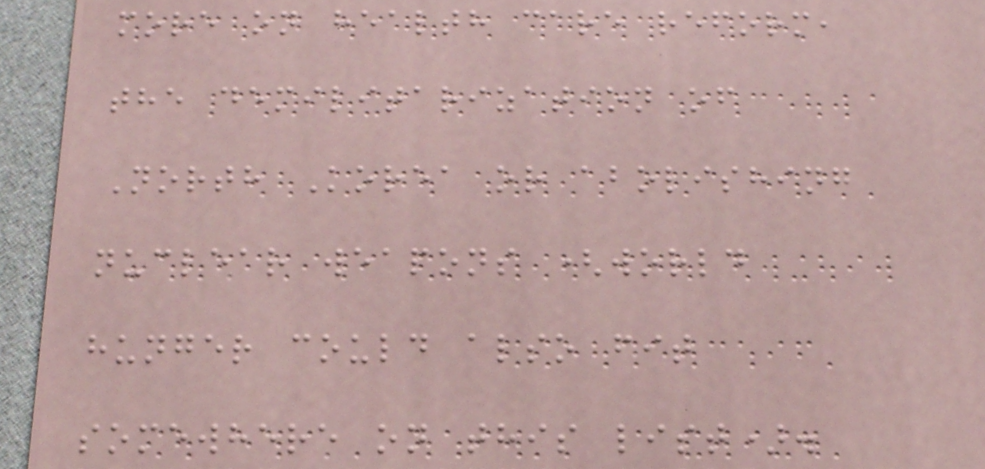more on health care reform,
the demilitarization of
North Korea or abolishing
nuclear weapons (world
hunger could also fit
somewhere on this list).
